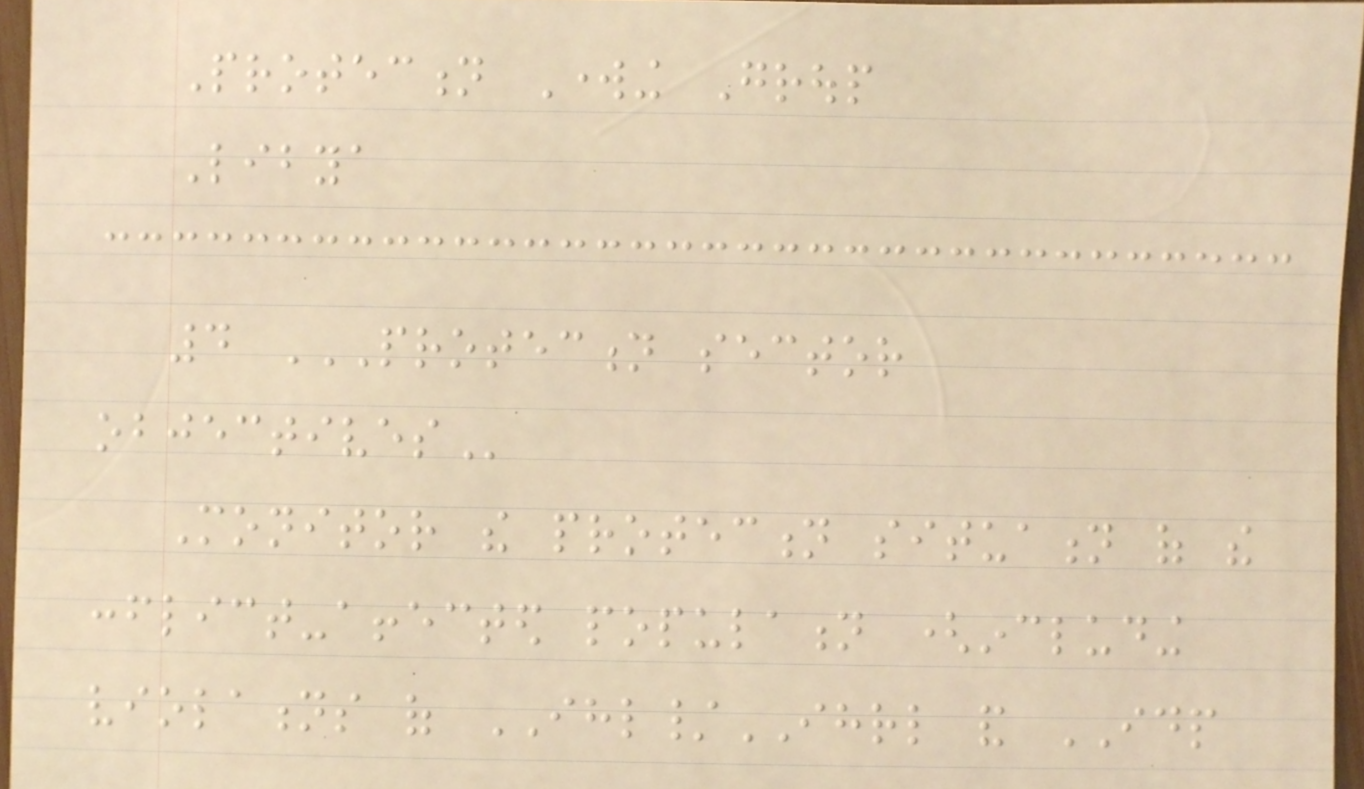Protection Working Group
Libya
4 PROTECTION SECTOR
OBJECTIVES
Monitor the protection situation of the
conflict-affected population (including
violations of IHL/IHRL and IDP
